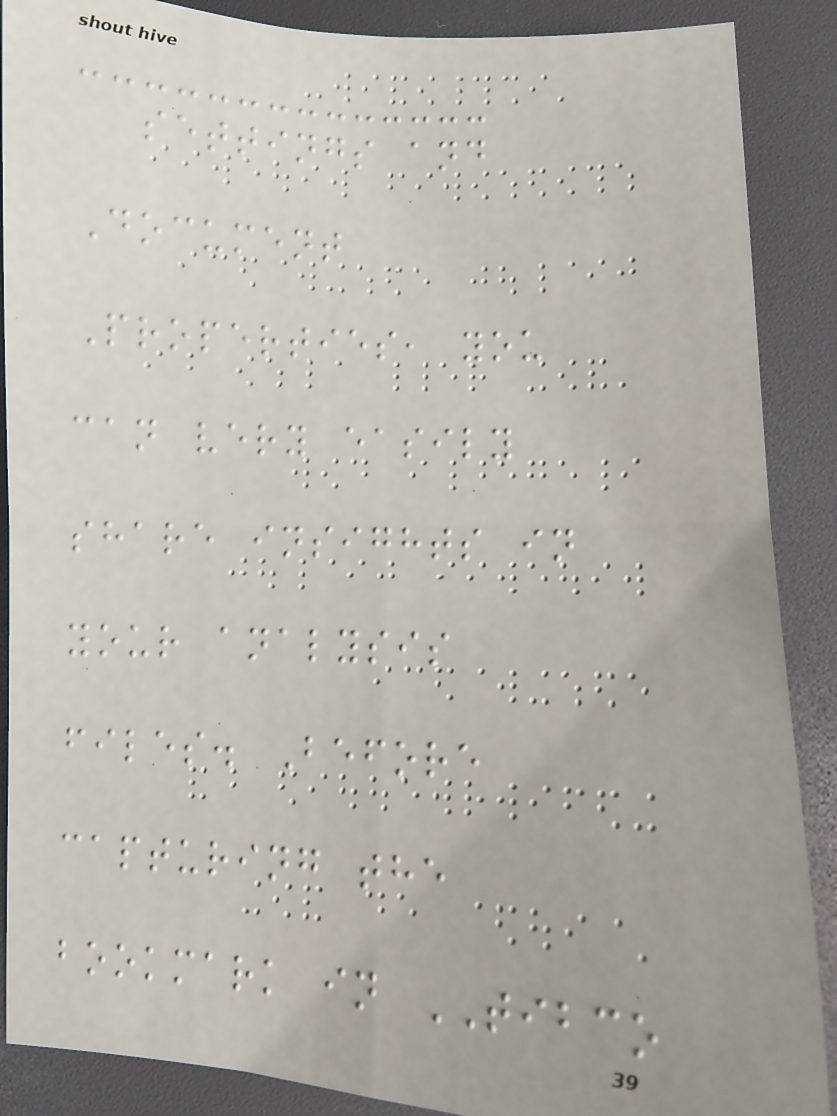settings and
Document
Properties, you
can very easily
share insights in
your analysis
files. Before
capturing the
bookmark in TIBCO
